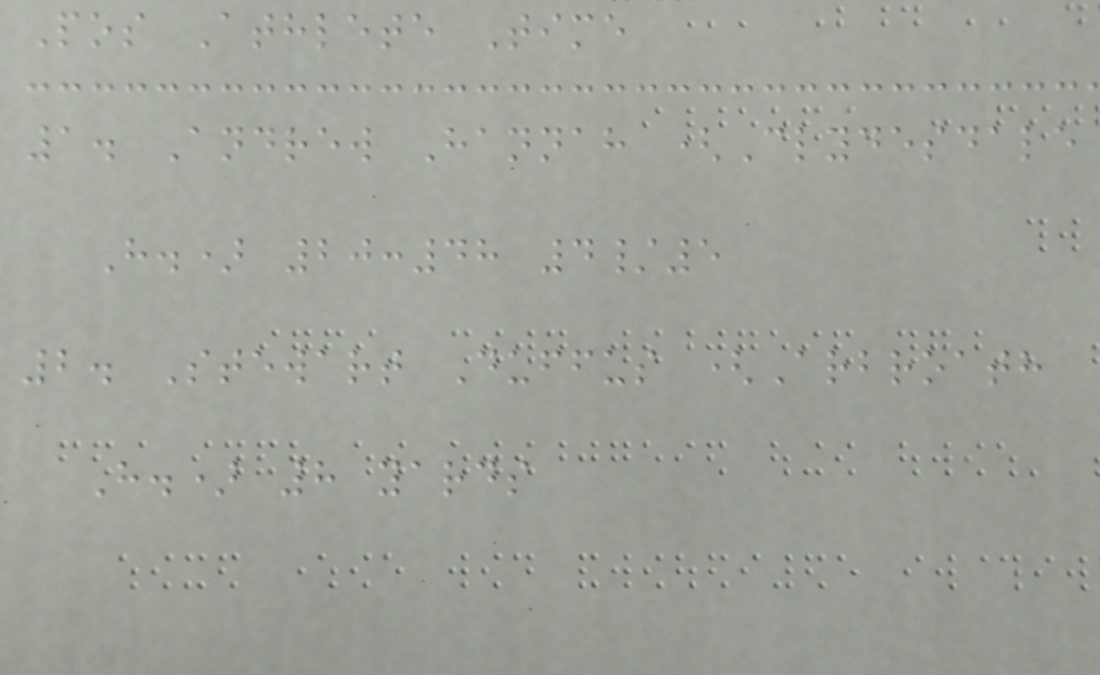Pos Athlete Time
1. Andrew Hannah (Clydesdale
H.) 20:48 4/5
2. Stewart Duffus (Arbroath
H.) 8 yards
